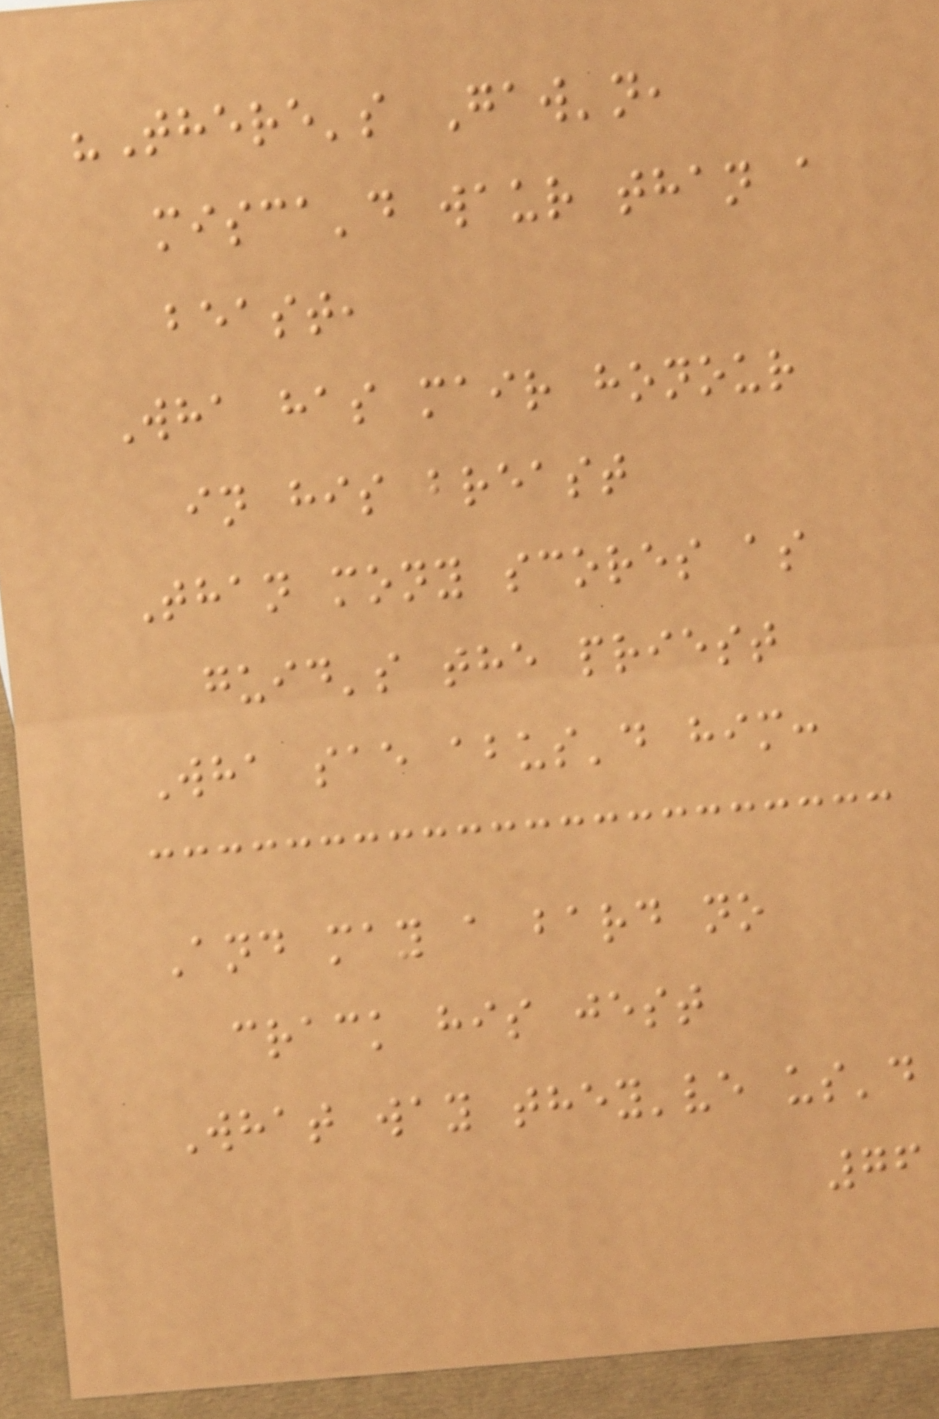"There's Gaw'n,
misca'd waur than a
beast,
Wha has mair honour
in his breast
Than mony scores as
guid's the priest
Wha sae abus'd him:
And may a bard no
crack his jest
What way they've us'd
76
